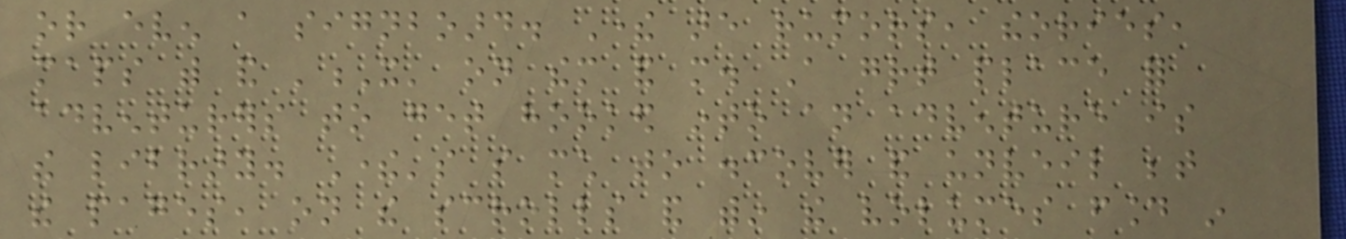or even a signboard. There are rumors, theories,
maps with and 'X' on them and more. A great place for
adventurers to get hooked into an adventure is
the library. There's so much to discover and unveil between
the pages, on the scrolls and within the volumes found in
